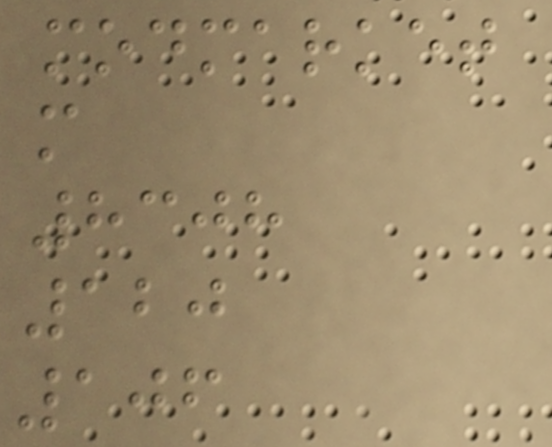modmarket
m
8308
120
106
